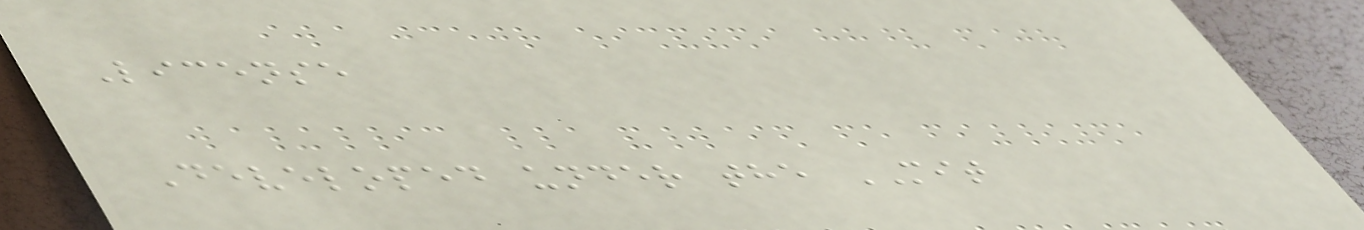License
Developed under the MIT
